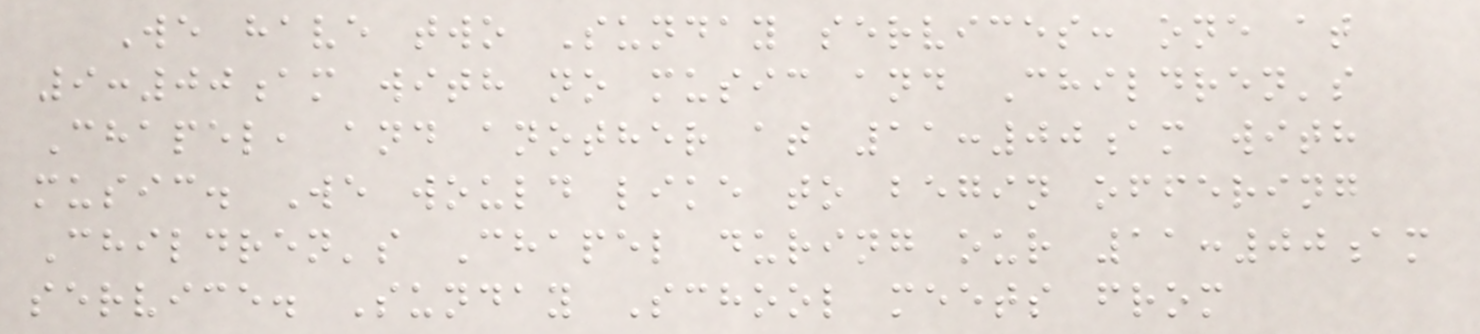We have two Sunday services: one at
9:00am with no music and Children's
Chapel, and another at 11:00am with
music. We would like to begin offering
Children's Chapel during our 11:00am
service. Sunday School meets from
